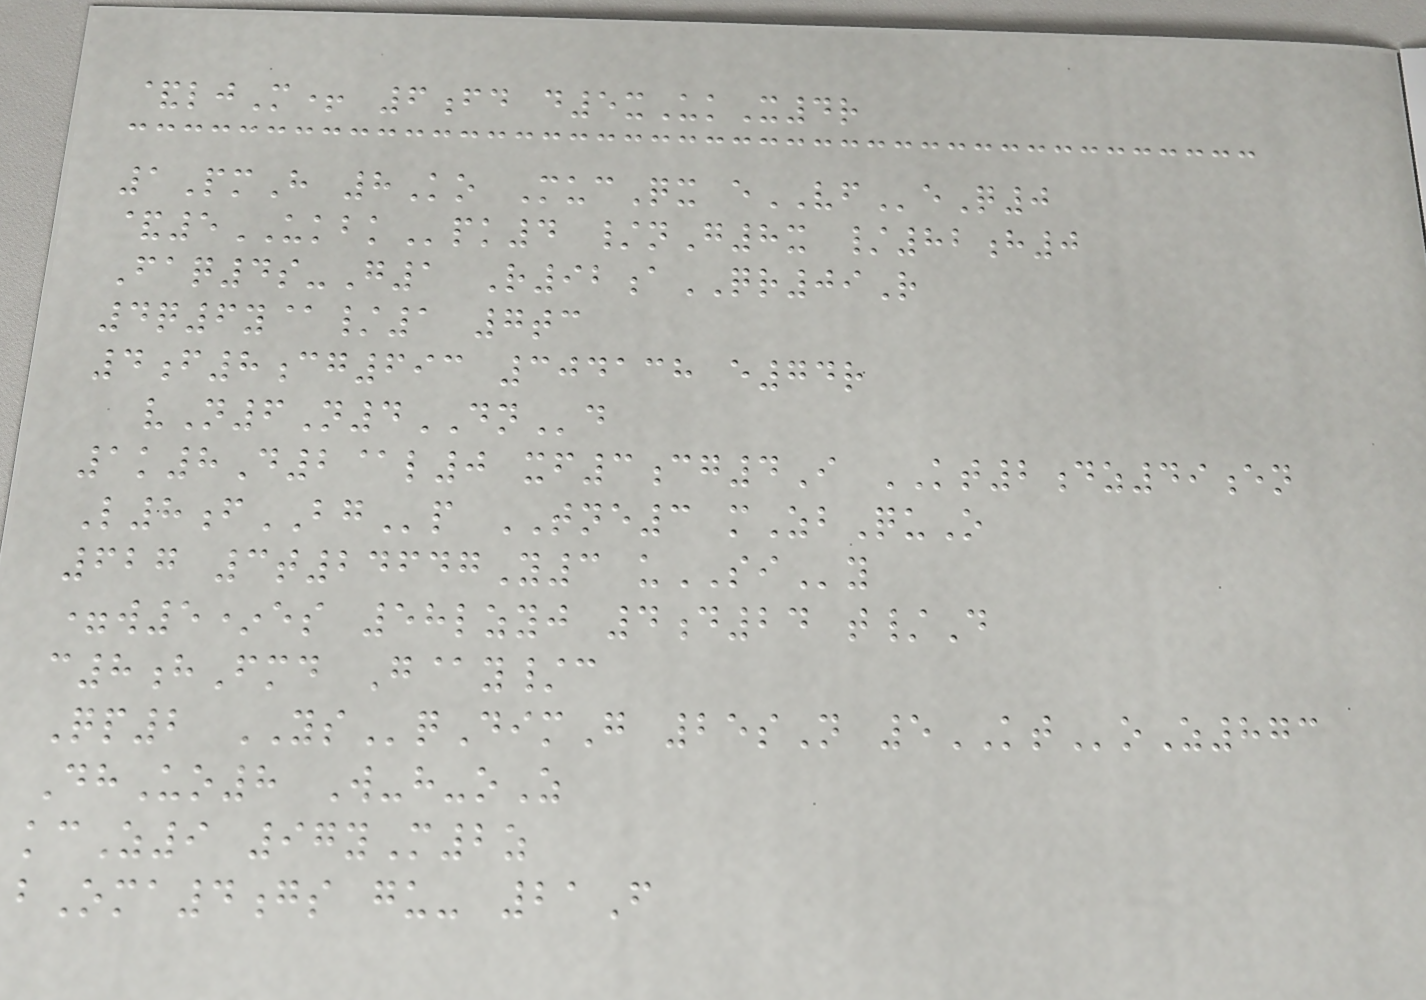&ljM+ 6fd d5xUkX4r
1PmH 8Ko MucQx eVFeQ0
&5UKBKpk4 /nG8x /82h0
Faq4s-G1 R92aQR09R
4q6y@/1 7tc
4f8cg693 304138 e74r
vN6N4DNd
1k8D2@l0 xf3cg4I KT2dz49en
L8fBGp TNE3 mZbQuO
627 3t24647Y3 uSIy
=w5*es 58lzyj 4d24 t/D
c8hFmd G@y/c
Qp2 YSqDimG 25sN 5KToZ873
DhUo8 W-h-oZ
kcZ9 97yM2z
bOma4gs gu- 21F
